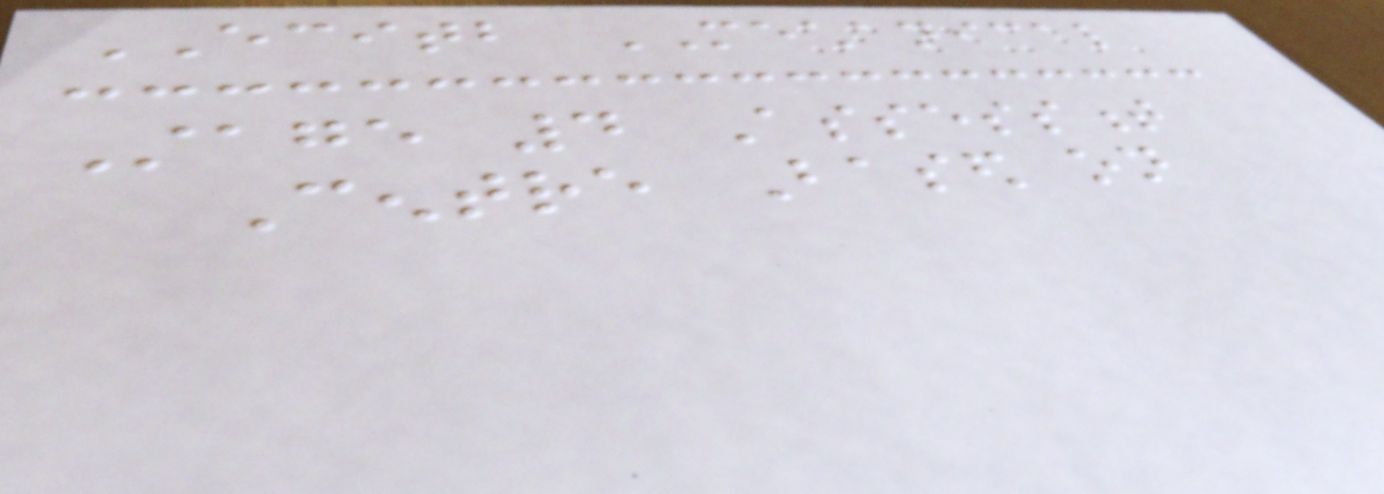ECITB MECHANICAL
Stage 4 Assessment
Centre Based on
